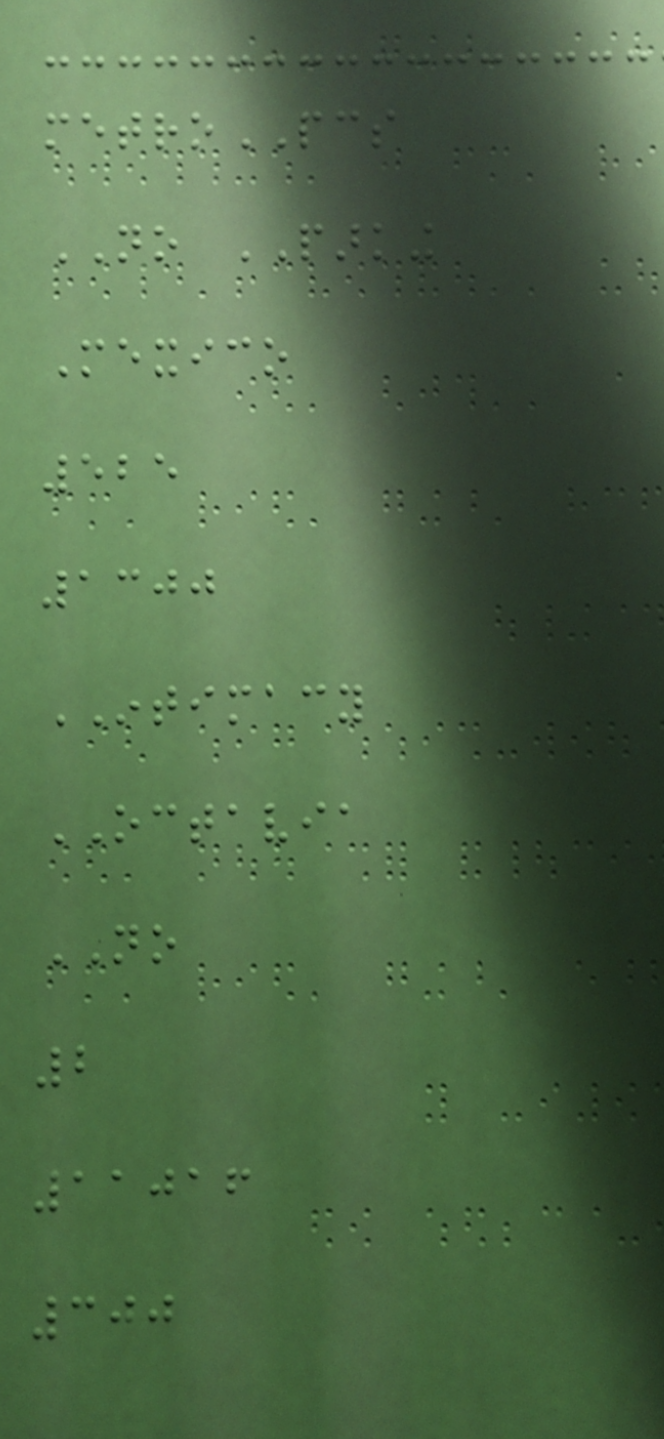metroPCS
NO PARKING
Mexico
525
1300
INTIMACY
OCTAVIA
NO
2
11016
300
